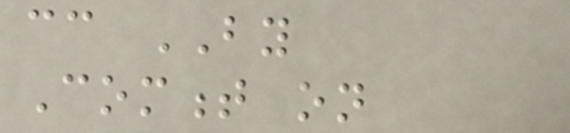cc BY
Comment on
